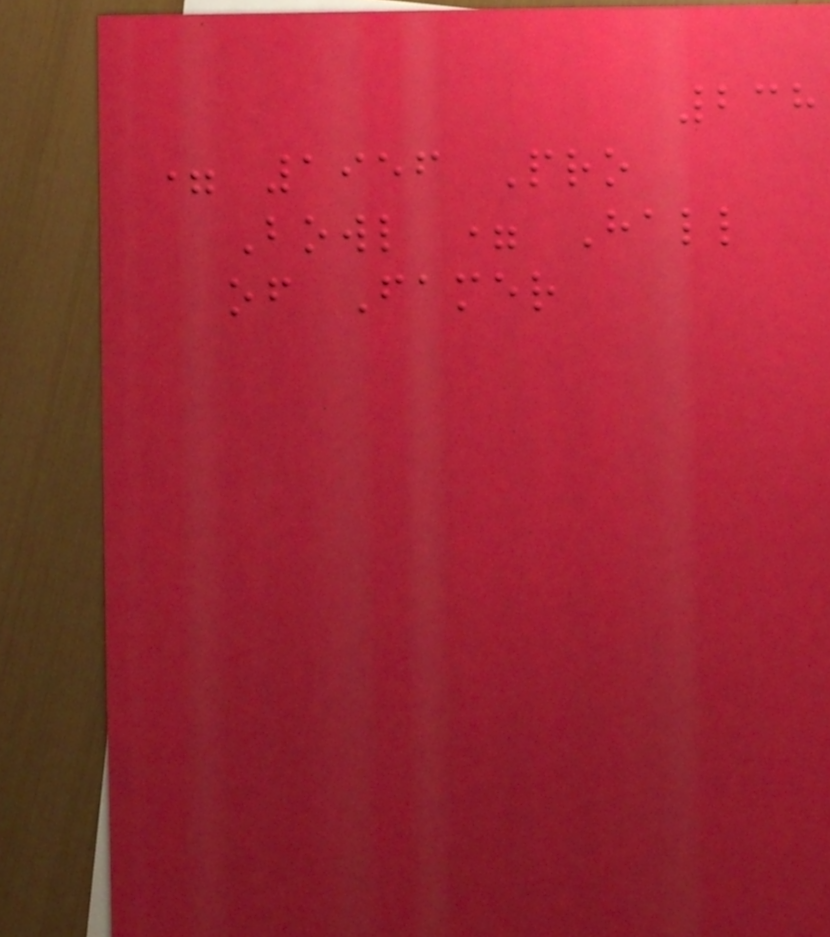238
= 1956 Pro
Bowl = Hall
of Famer
